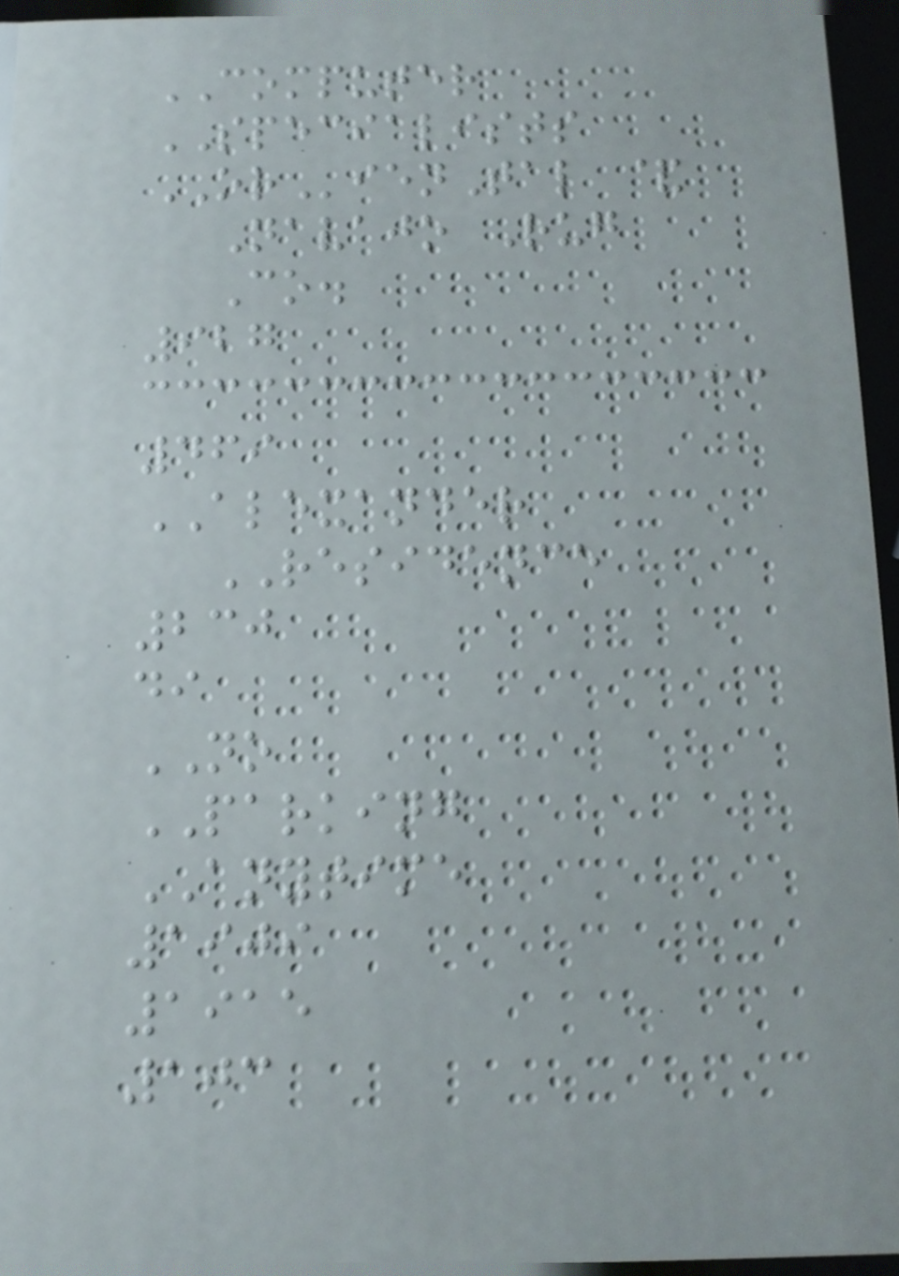COMPUTER
SPECIALISTS
ORienTal &
Navajo Rug
Co.
927
469
ALEXANDER
RESIDENCE
230
di
NO
PARKING
ANYTIME
1909
1915
103
